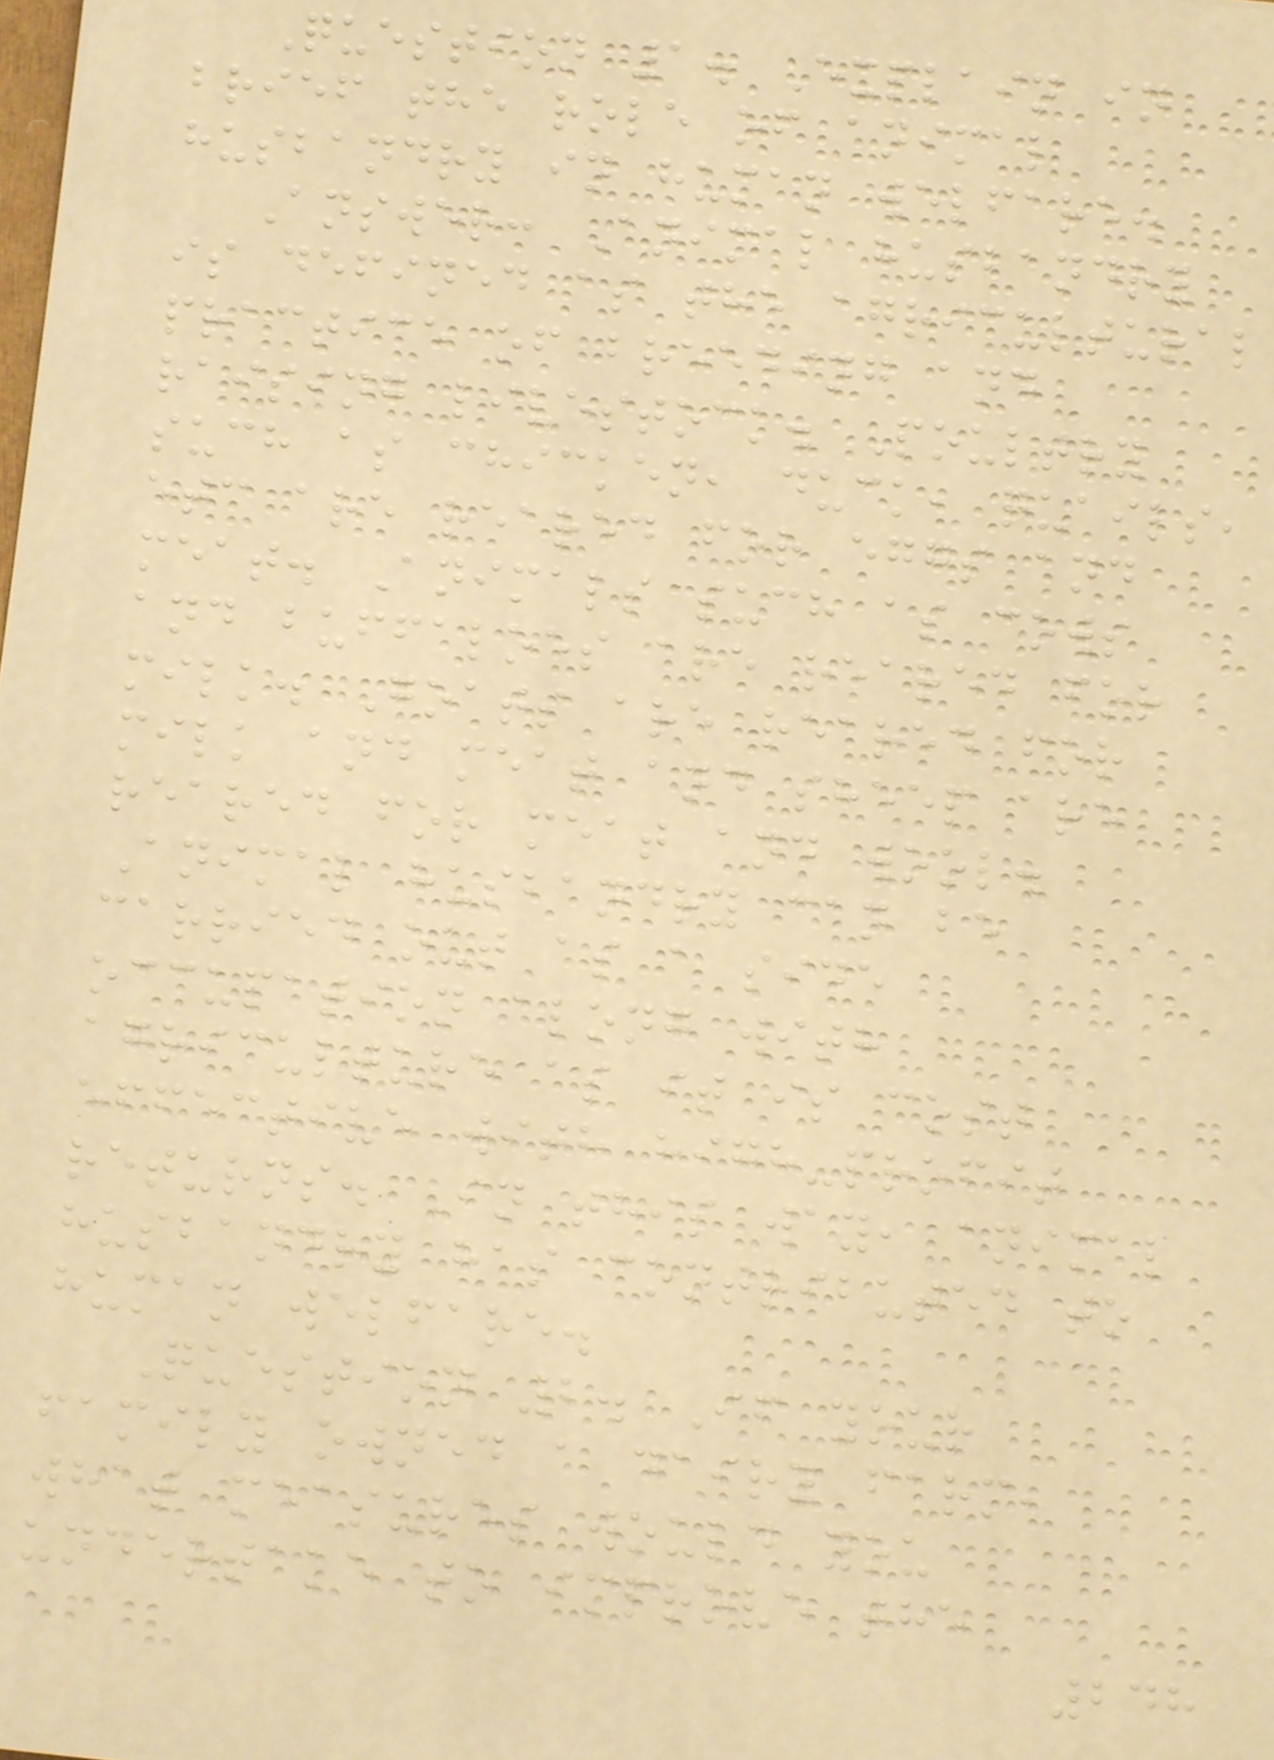Question 1. Explain in
brief the role of animal
husbandry in human welfare.
Answer: Animal husbandry
is defined as the agricultural
practice of breeding and
raising livestock. Poultry
such as chicken, duck, quails,
etc are reared for eggs and
meat. Animals such as cows
and buffaloes are reared for
milk. Goats are reared for
milk and meat and sheep are
reared for meat and wool.
Animal husbandry can be
carried out as a side
occupation along with
agriculture as it is cost
effective with high-profit
returns. In this way, animal
husbandry has contributed to
human welfare.
Question 2. If your
family owned a dairy farm,
what measures would you
undertake to improve the
248
